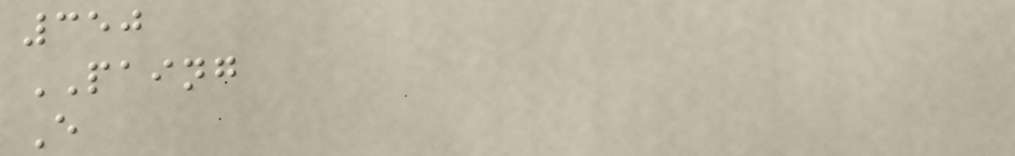350
PAING
E
